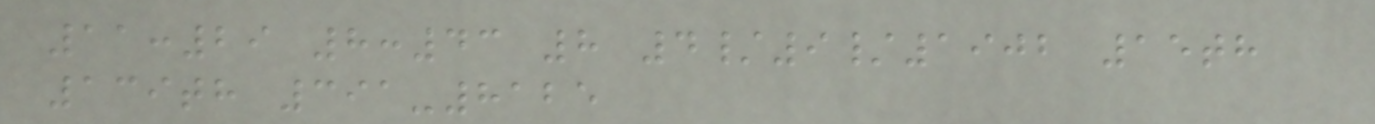11:29 8:43 8 4/9/1902 15th
139th 391-8125
